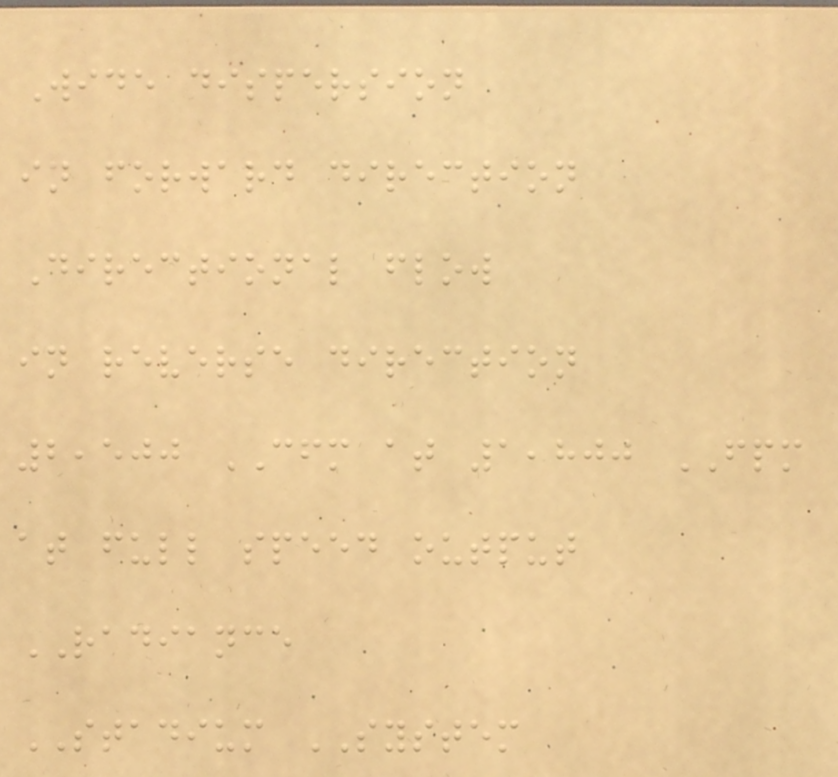Wide dispersion
in forward direction
Directional flow
in reverse direction
2,500 CFM at 1,800 FPM
at full speed output
RADIANCE
STADIUM SYSTEM
